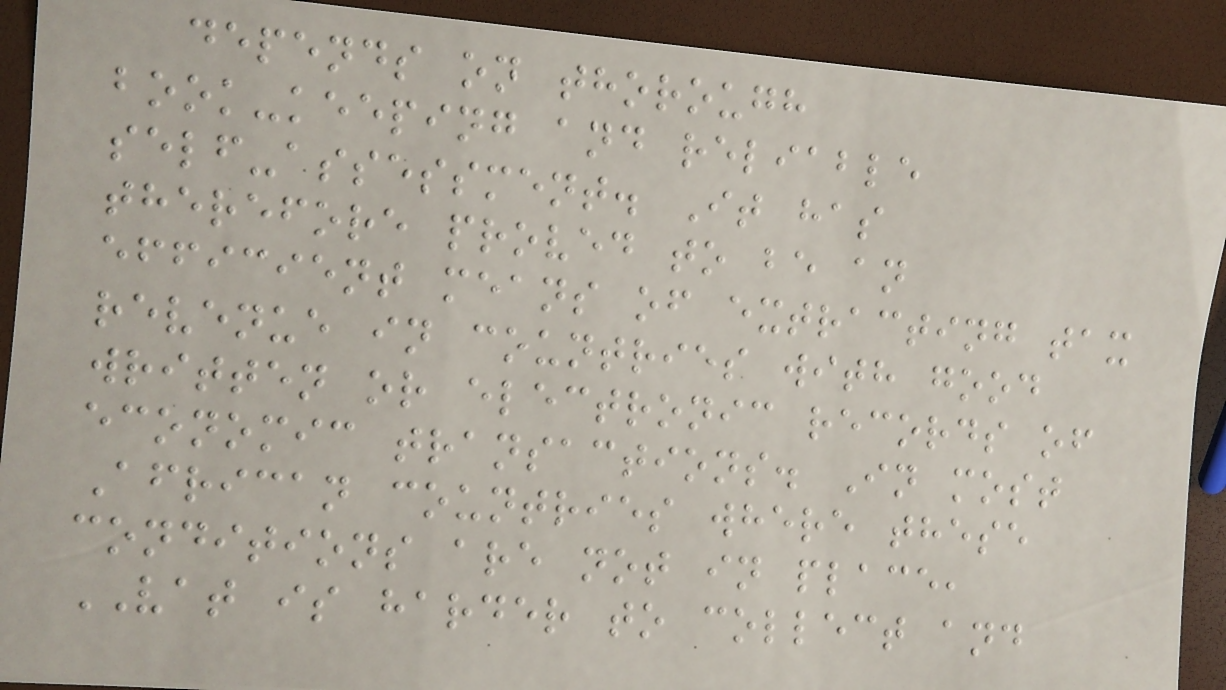depends on thorough
book-keeping and reliable
self-assessment. It has
therefore proved to be an
efficient means of extracting tax
revenue in countries with good
written or electronic records of
economic transactions. In most
African countries where these
conditions are not in place,
VAT is harder to collect and
